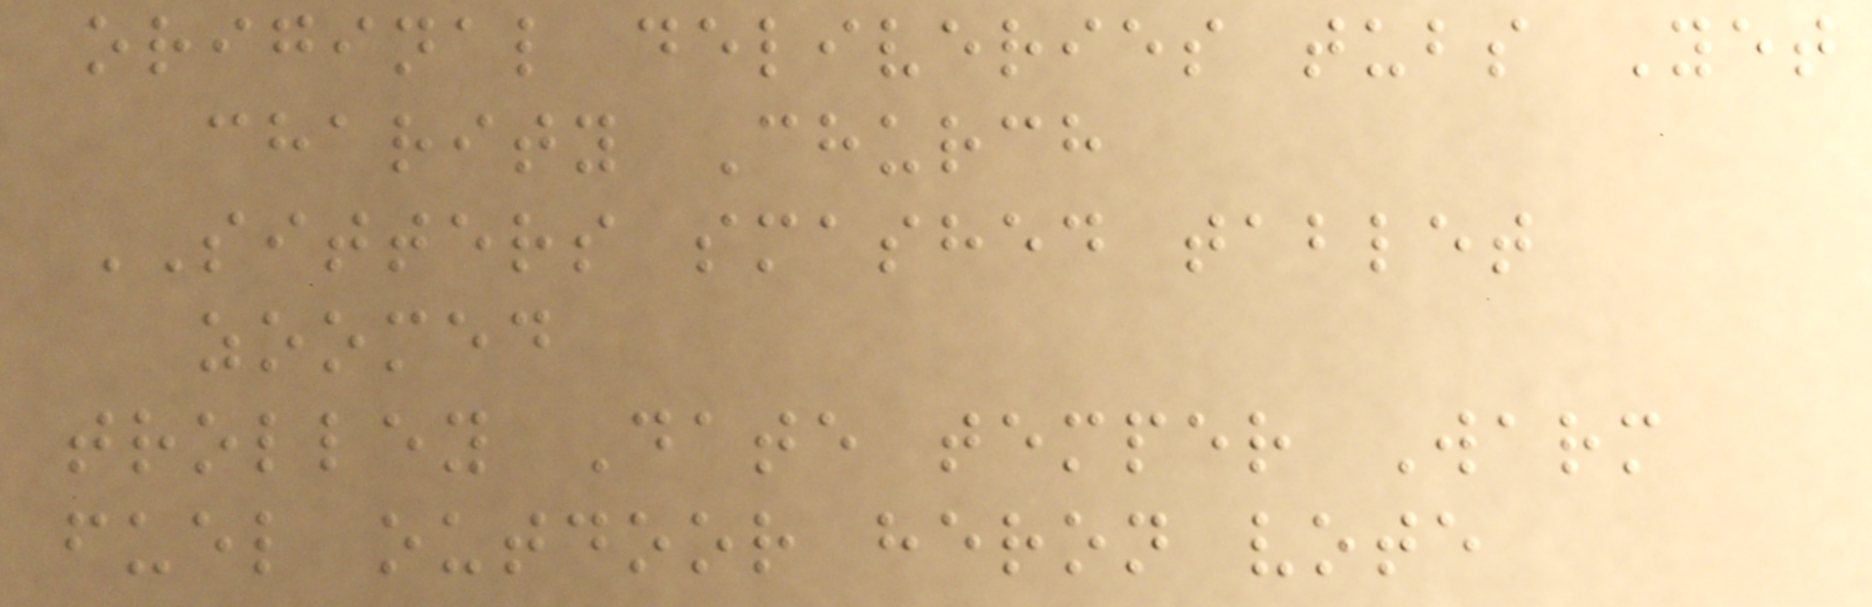original deliveries tubs Yet
charity Church
SITTERS smashed tablet
zoomed
trolley Date temper Warm
fuel outdoor heron vote
